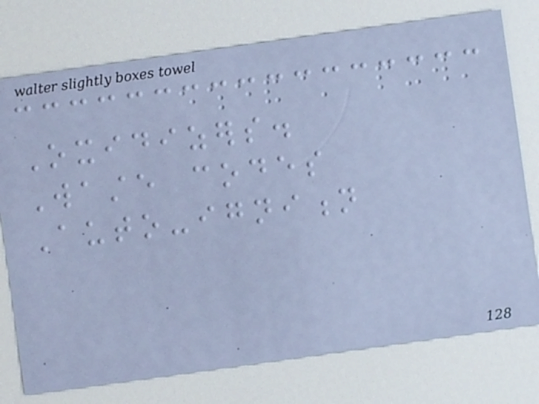Oxidizers.
Waste codes
Auto-ignition
